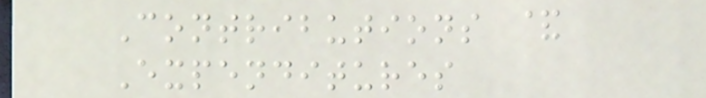Contributions &
Expenditures
